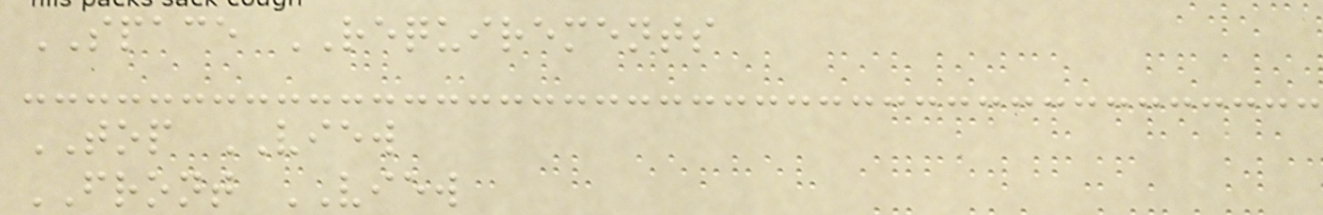SPACE REQUIREMENTS
TOP VIEW
FRONT VIEW
